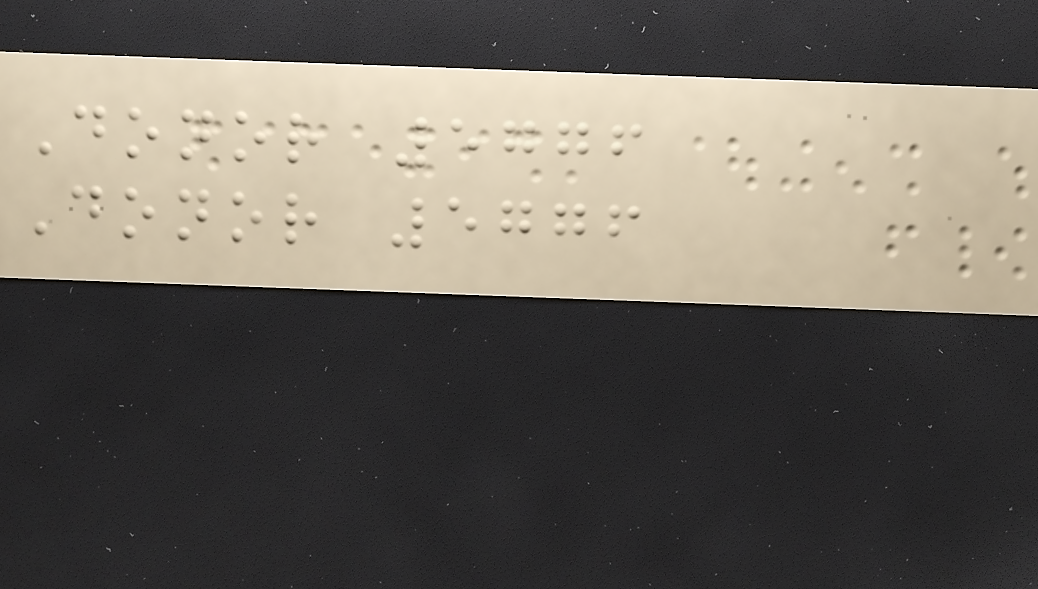Donor 5776
Donor 5776
